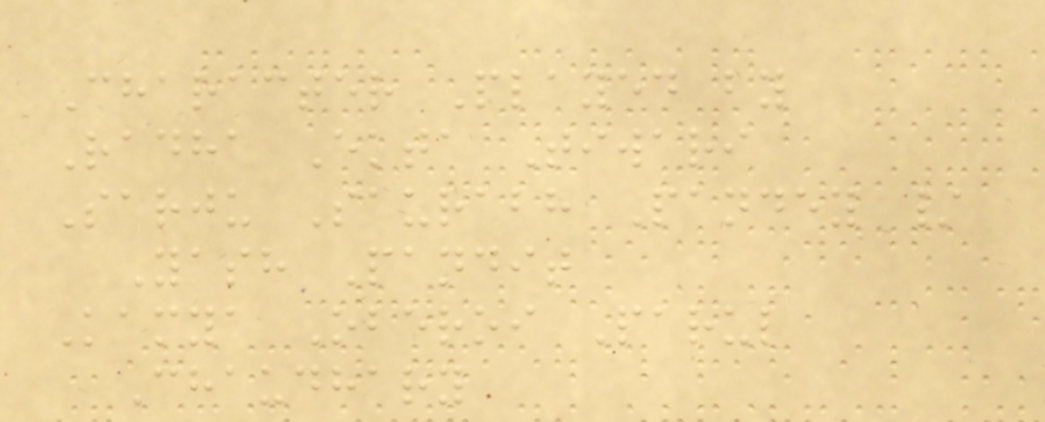Character Played by
Radha Ekta Tiwari
Sarju Saurabh Pandey /
Yash Pandit
Kamya Oberoi Parul
Chaudhary
